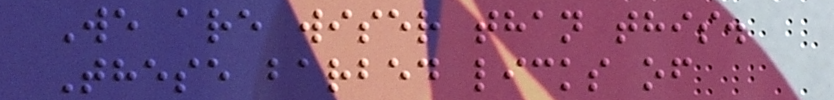We are wiser than this.
These barbed licks of
